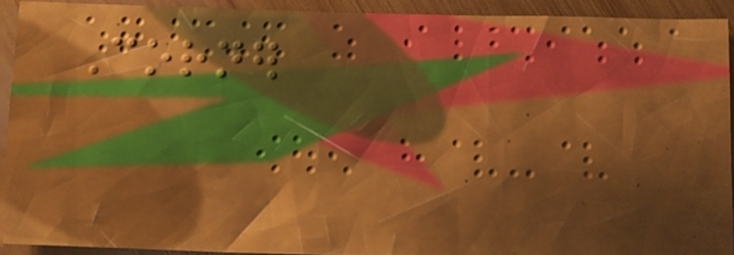Corner
